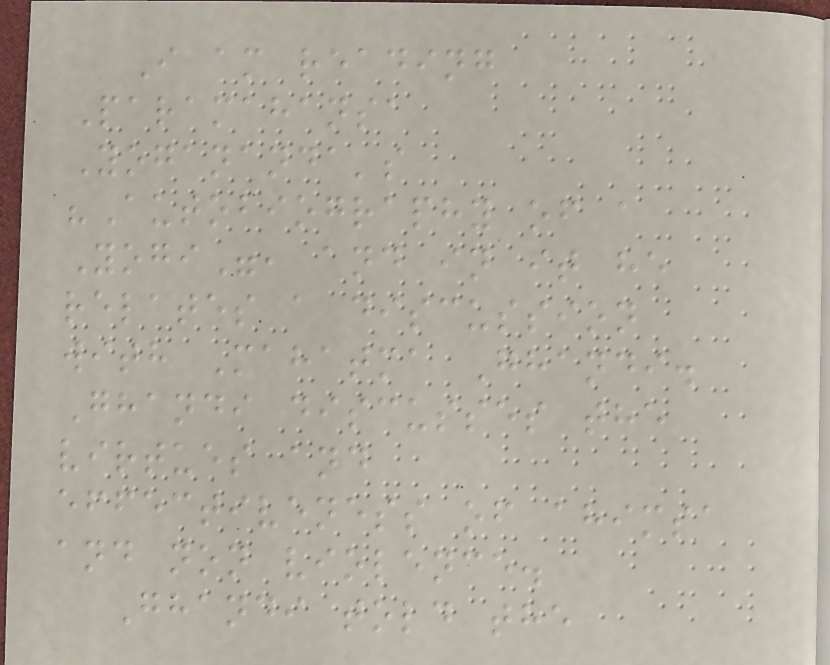I am reading
Paramahansa
Yogananda's
"Autobiography of a
Yogi", and in it he
relates a discussion
with Mahatma Ghandi.
Ghandi discusses the
virtues and
effectiveness of ahimsa
and non violence.
Ghandi told the
